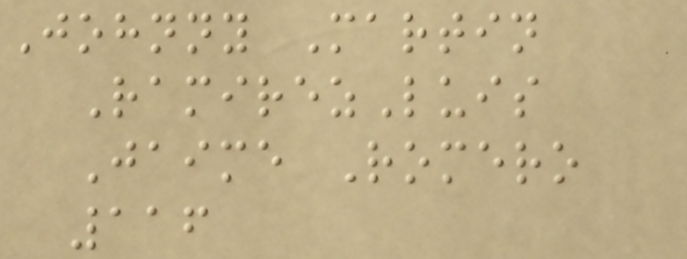Johnny Martin
RamirezLuis
Jaime Romero
116
